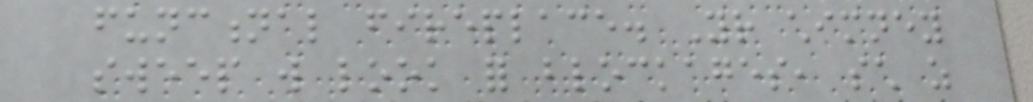functional fireplace. Your chimney
sweep will look for blockages, such as
